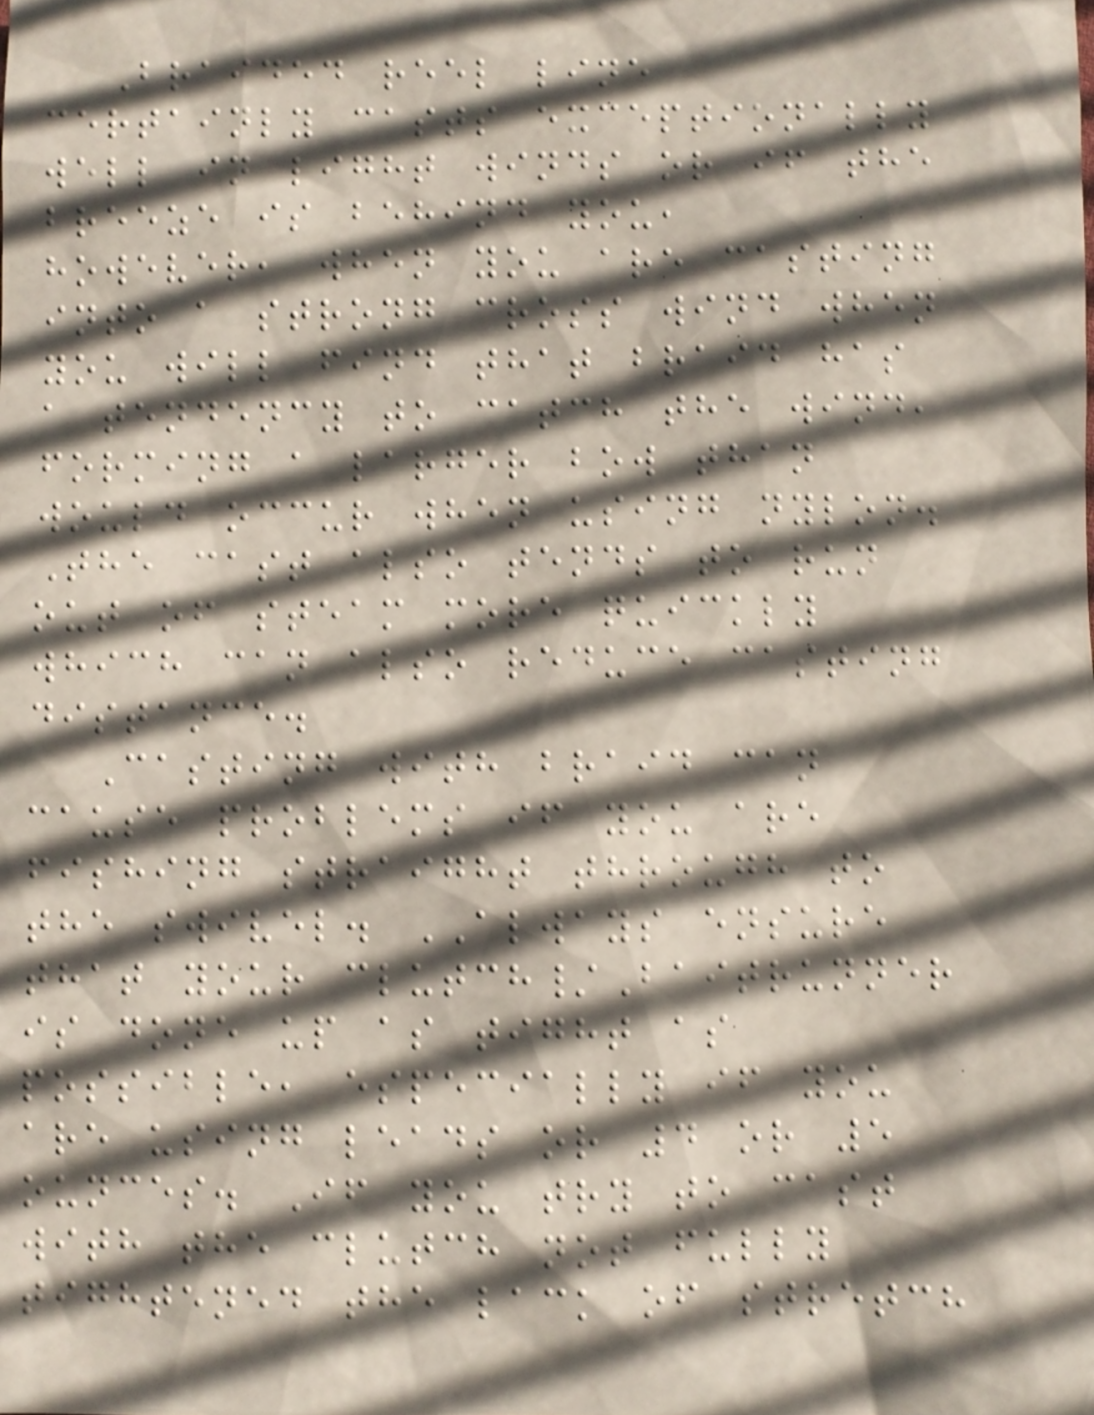Braided reel line
certainly casts exceptionally
well in light winds or if the
breeze is behind you,
however, when you are casting
into a strong cross wind when
you will find that braid has
a tendency to catch the wind,
forming a larger bow than
would occur when using nylon.
The cast also tends to run
out of steam more quickly
which can also reduce casting
distance.
Casting with braid can
cause problems if you are
fishing straight through to
the swivel. ALWAYS ensure
that your clutch/Baitrunner
is done up as tight as
possible, especially if you
are using leads or 4 or 5
ounces. If you try to cast
with the clutch not fully
tightened the lack of stretch
